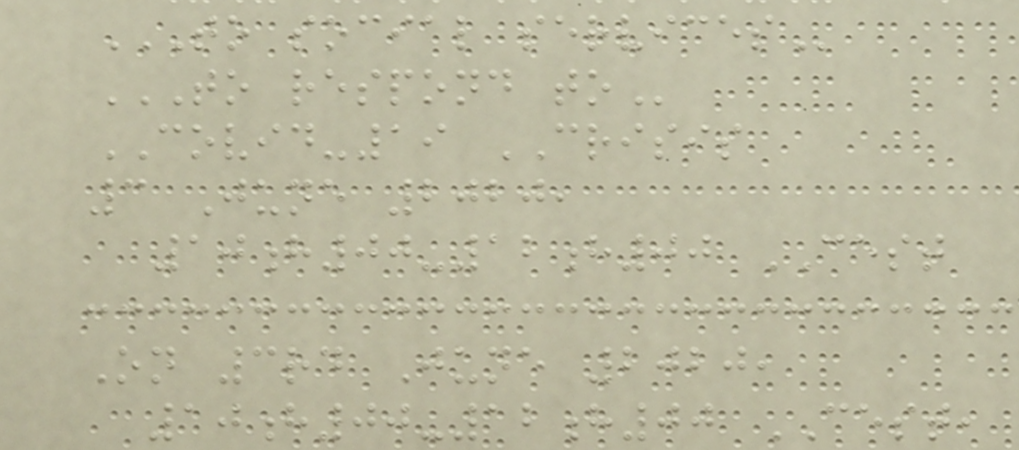TO SOCIAL SERVICES
TO RESPOND TO
COVID-19 CRISIS
3 June 2020,
10h00-12h00 CEST
On 3rd June 2020,
10h00-12h00 CEST,
